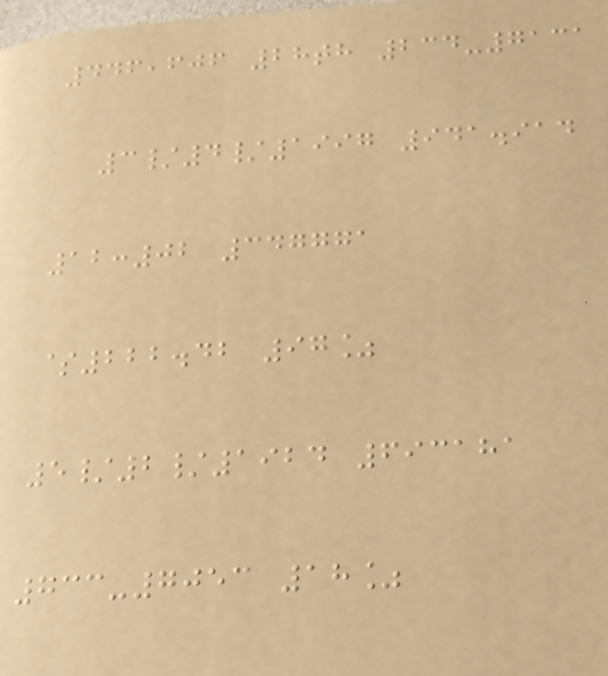446,606 28th 234-7131
3/4/1997 941.914
12:02 347771
$222.42 97%
5/2/1924 693181
733-7053 18%
